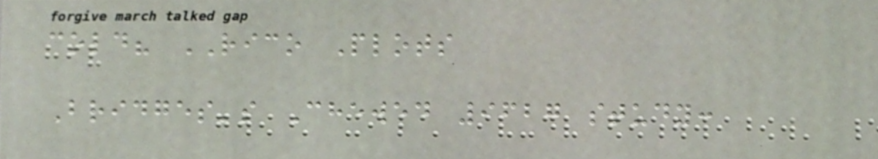cold? RICO Plots
Bridges's Chewed 9627 study:
